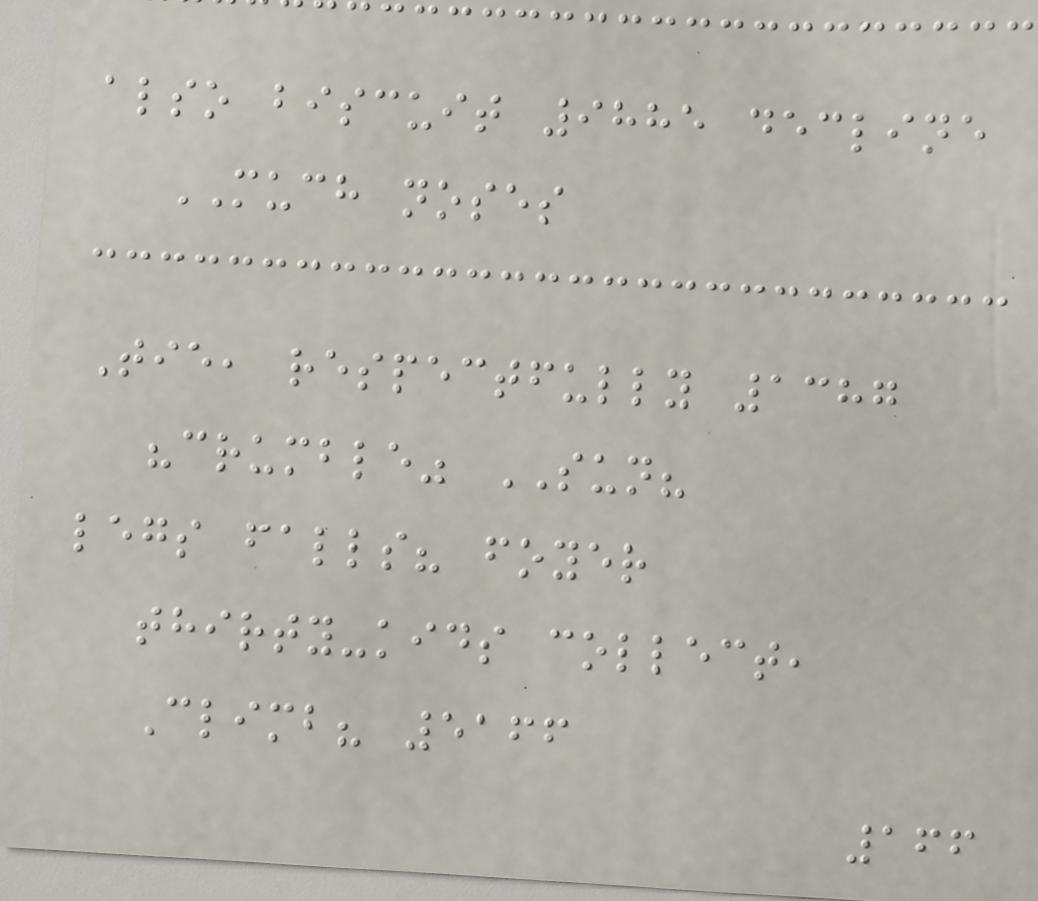also biscuit 9885 decline
MUCH noses
Tie, respectfully 1387
"crumble" SUN?
legs falls? foyer
thirty-kids collect,
Climb? 5166
166
